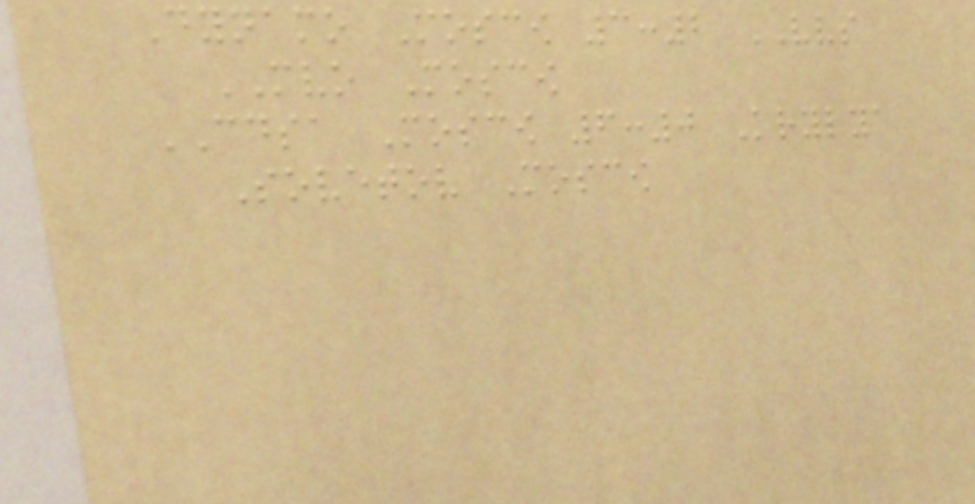Dynamo Moscow 3:2 VVS
MVO Moscow
CDSA Moscow 6:0 Krylya
Sovetov Moscow
